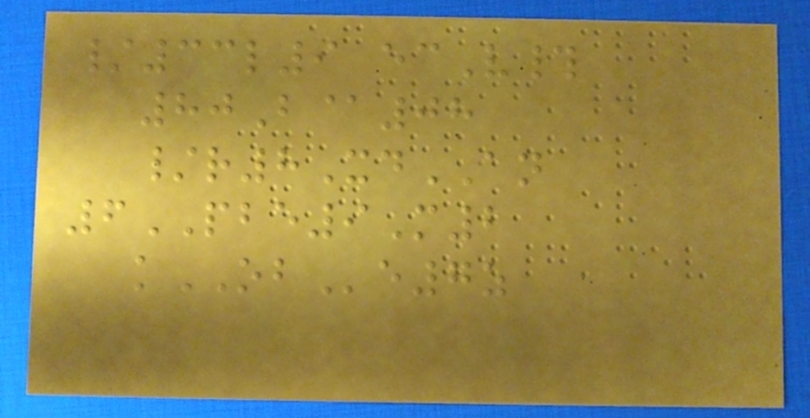/33l9 ecV#
80B@08
/r8XdAN
6PBE9M2
kOBe7z
